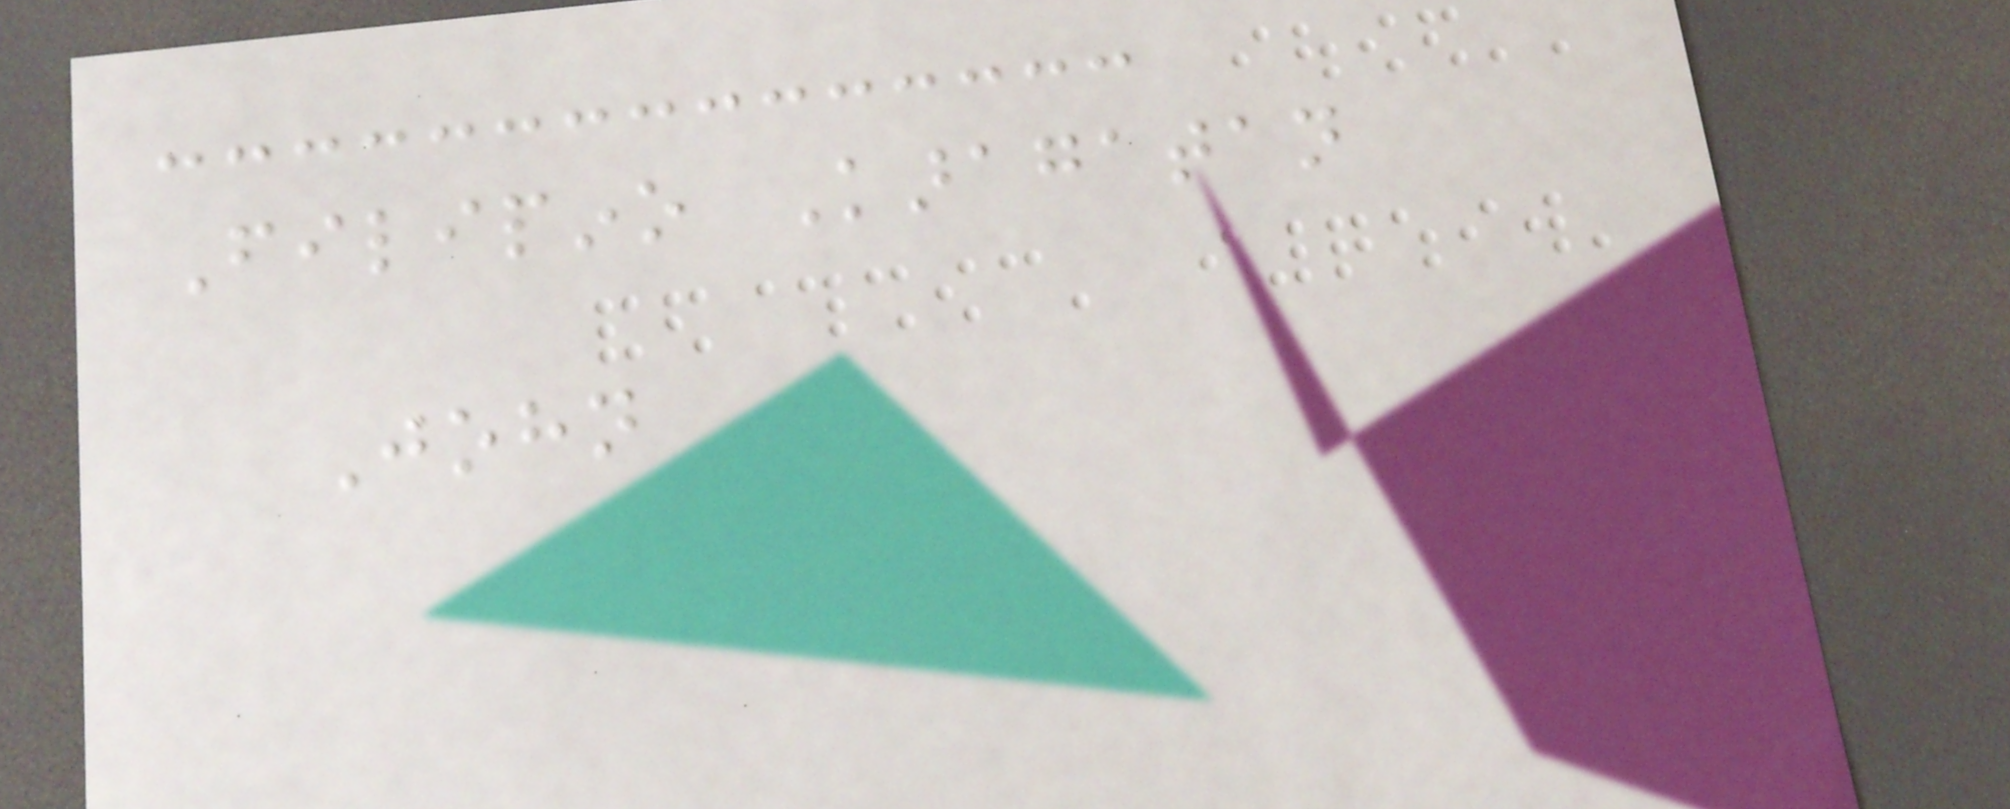Filipino Karagatan
John
